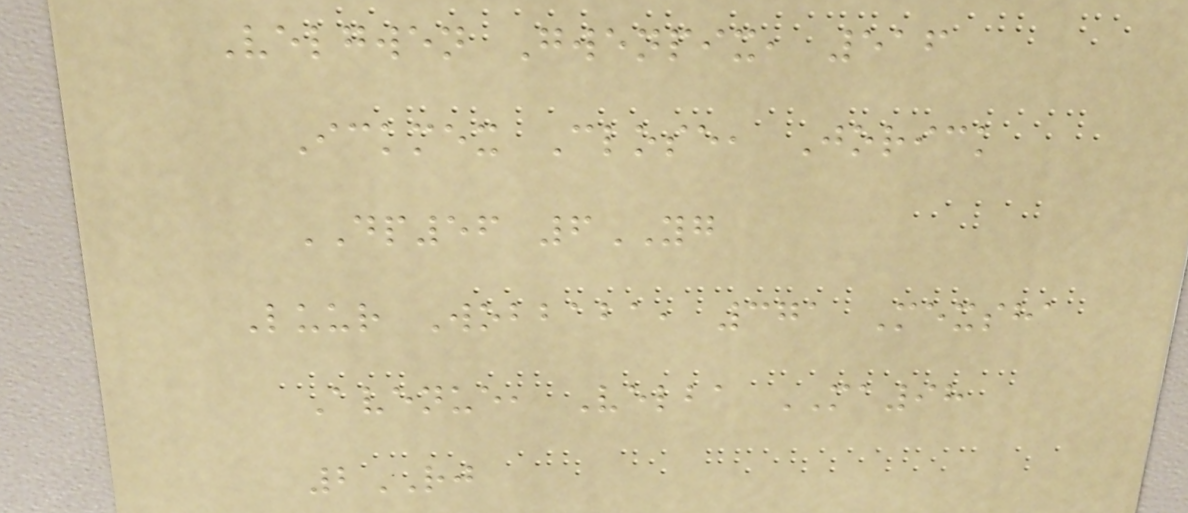Velgwen Gwenpix, 516
Ickmex Close, Jorick
DP56 6YG
Luur Wobbaba, 371 Mexsha
Avenue, Velba MA98
2RJ
